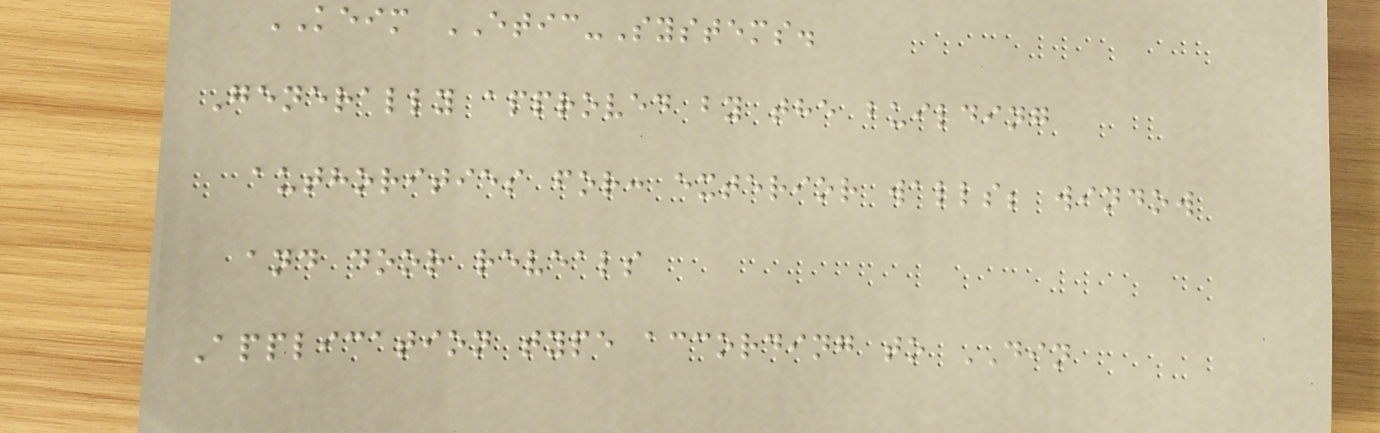KEIM ETIC-Systems.
Generally approved by the building
authorities for: exterior walls; window
and door reveals
Application type according to DIN
